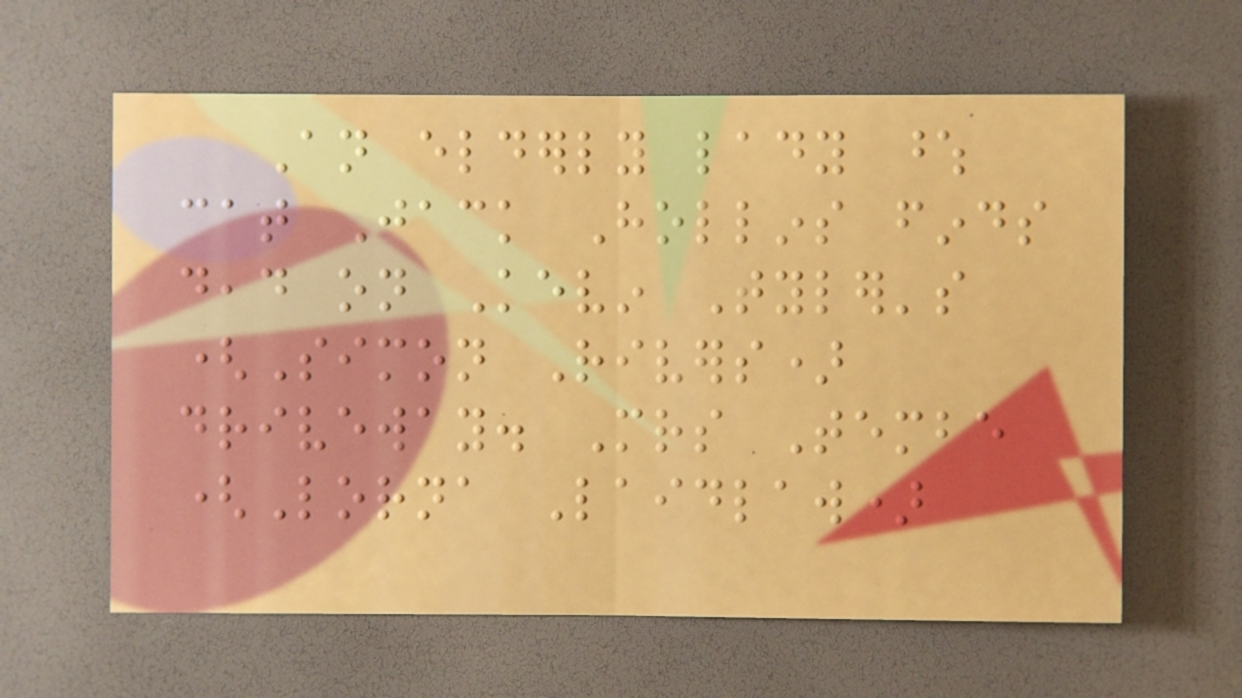An elderly lady whose
cat Jack Hollins finds
dead on Kevin Tyler's
(Simon Rivers)
driveway. Mrs Tembe
(Lorna Laidlaw)
